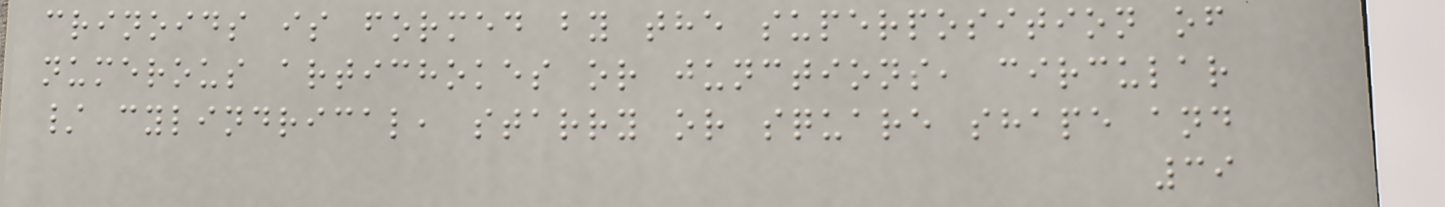crinoids is formed by the superposition of
numerous artichokes or junctions, circular
/ cylindrical, starry or square shape and
39
